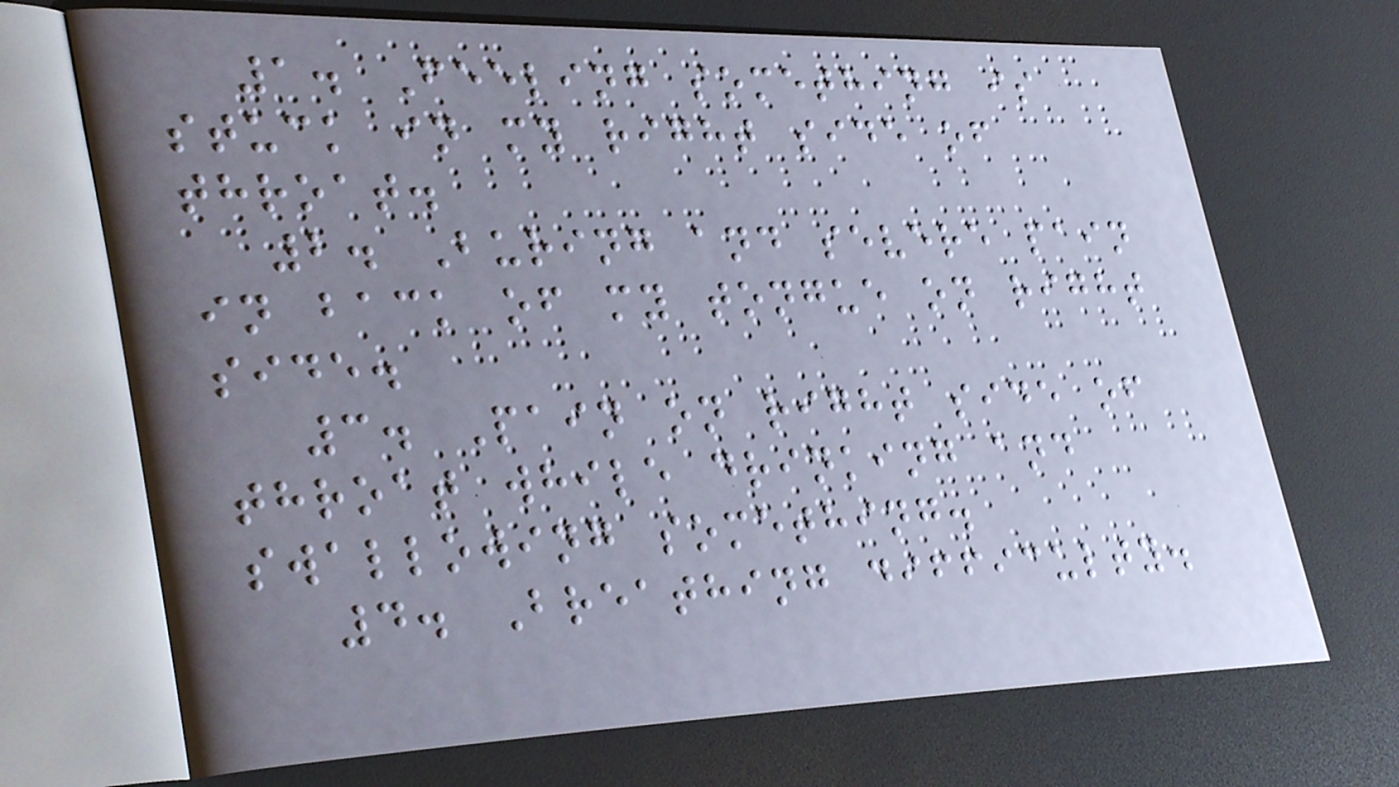1. Feeling something is
stuck in my right side of
throat.
2. Buring and severe pain
in back of my tongue on right
side.
3. Pain on right side of
throat while drinking and
swallowing something.
4. Breathing difficulty.
